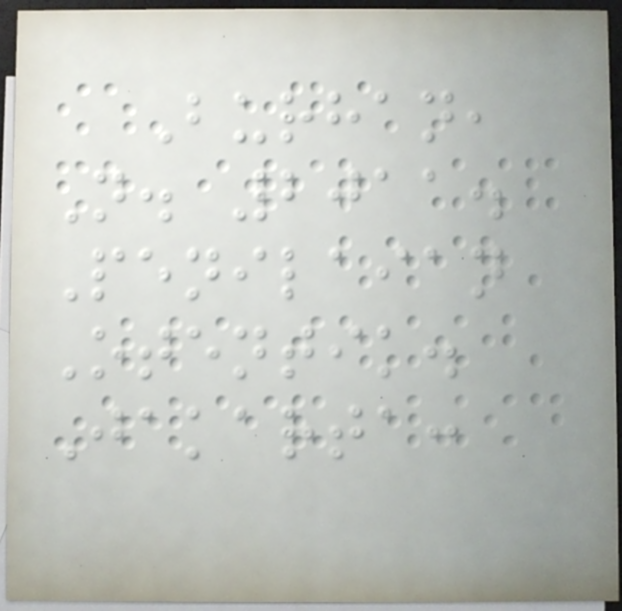Burhan,
N. 2011.
Penilaian
Otentik.
Jakarta:
